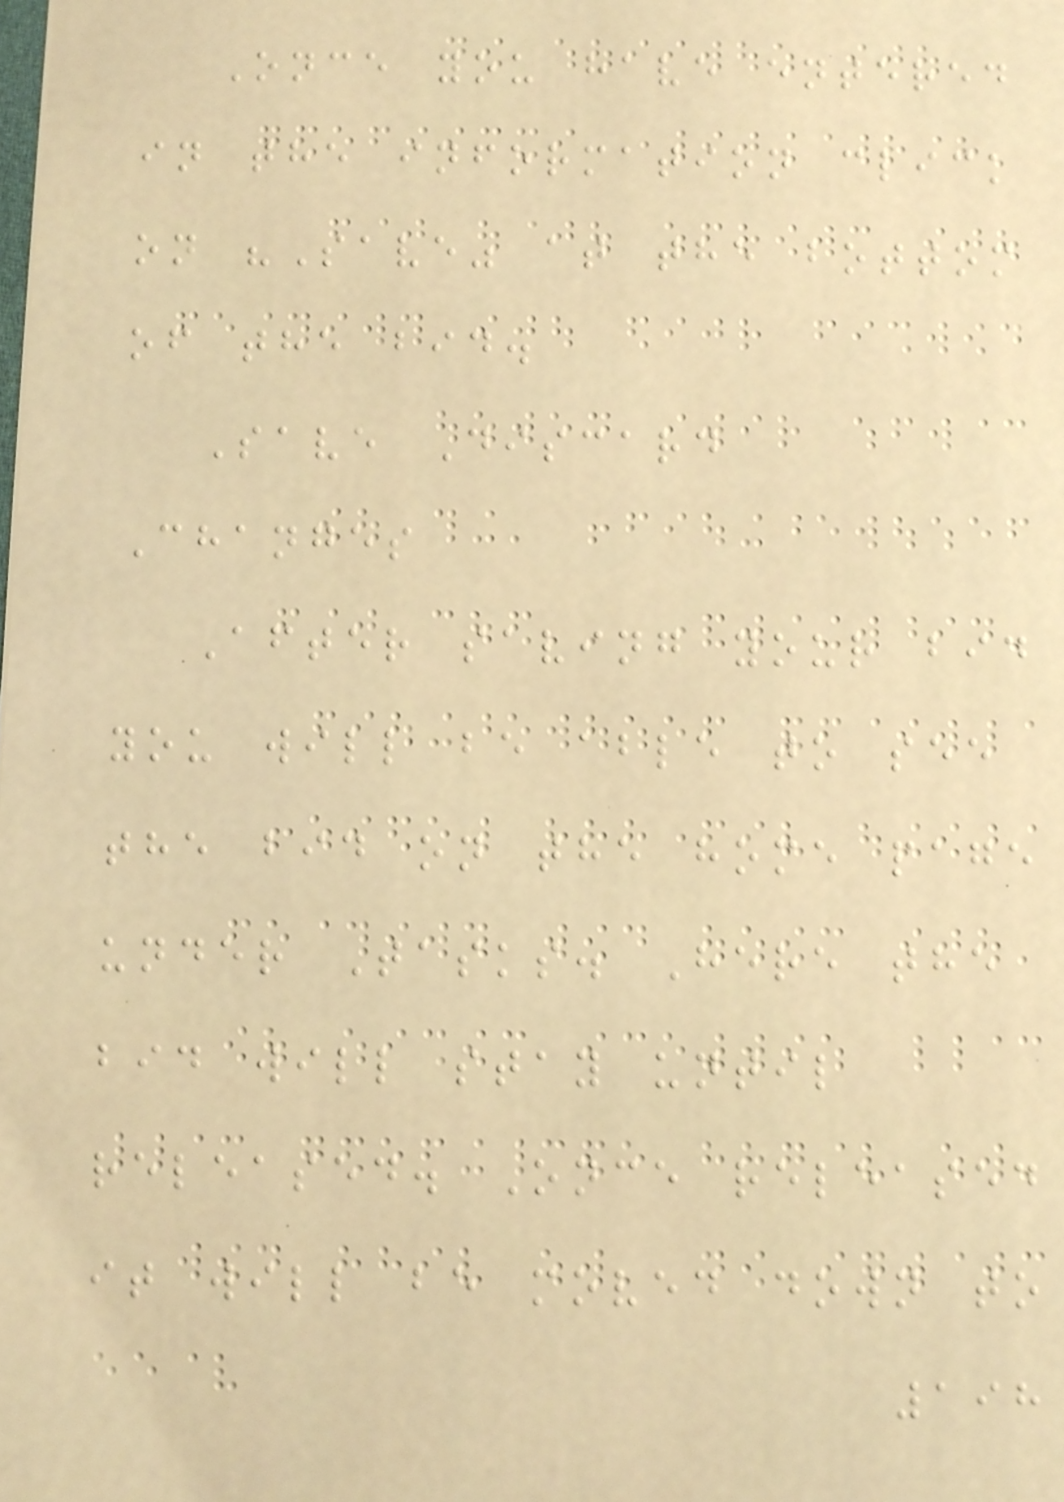Once you have entered
in the information click
on "Save" at the bottom
of the bid.
Save Discard
Changes
After saving your bid
you will be able to see
the bid on the home page
under Tasks. Here the
bid will stay until
released. Once released
it will be moved down to
198
